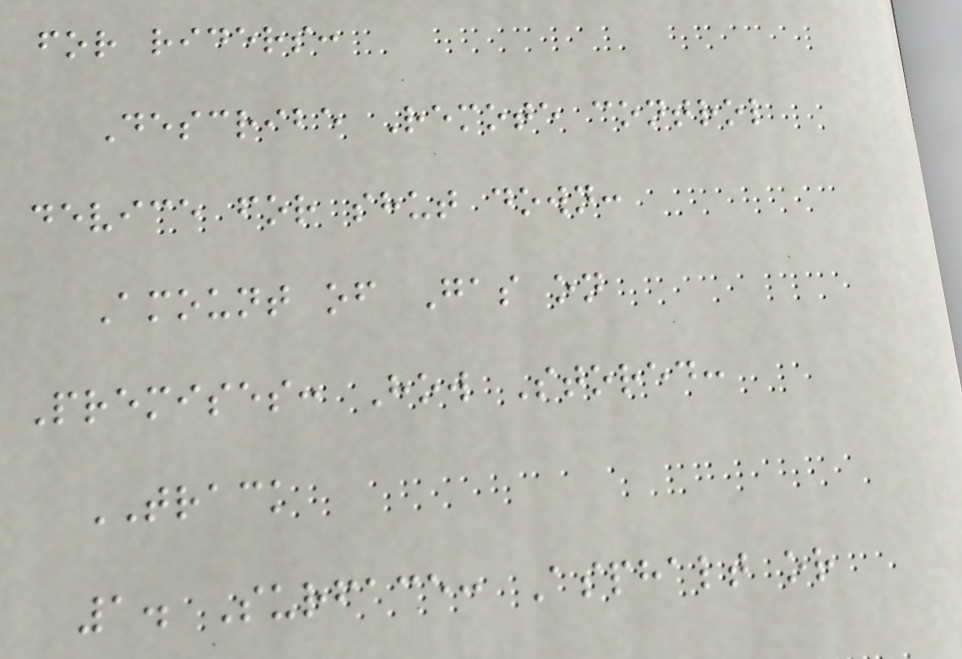for riders:
Describe Remote control
device for shut down:
Amount of Gas on
Premises: How Stored:
TRACK
1. Surface: Asphalt or
